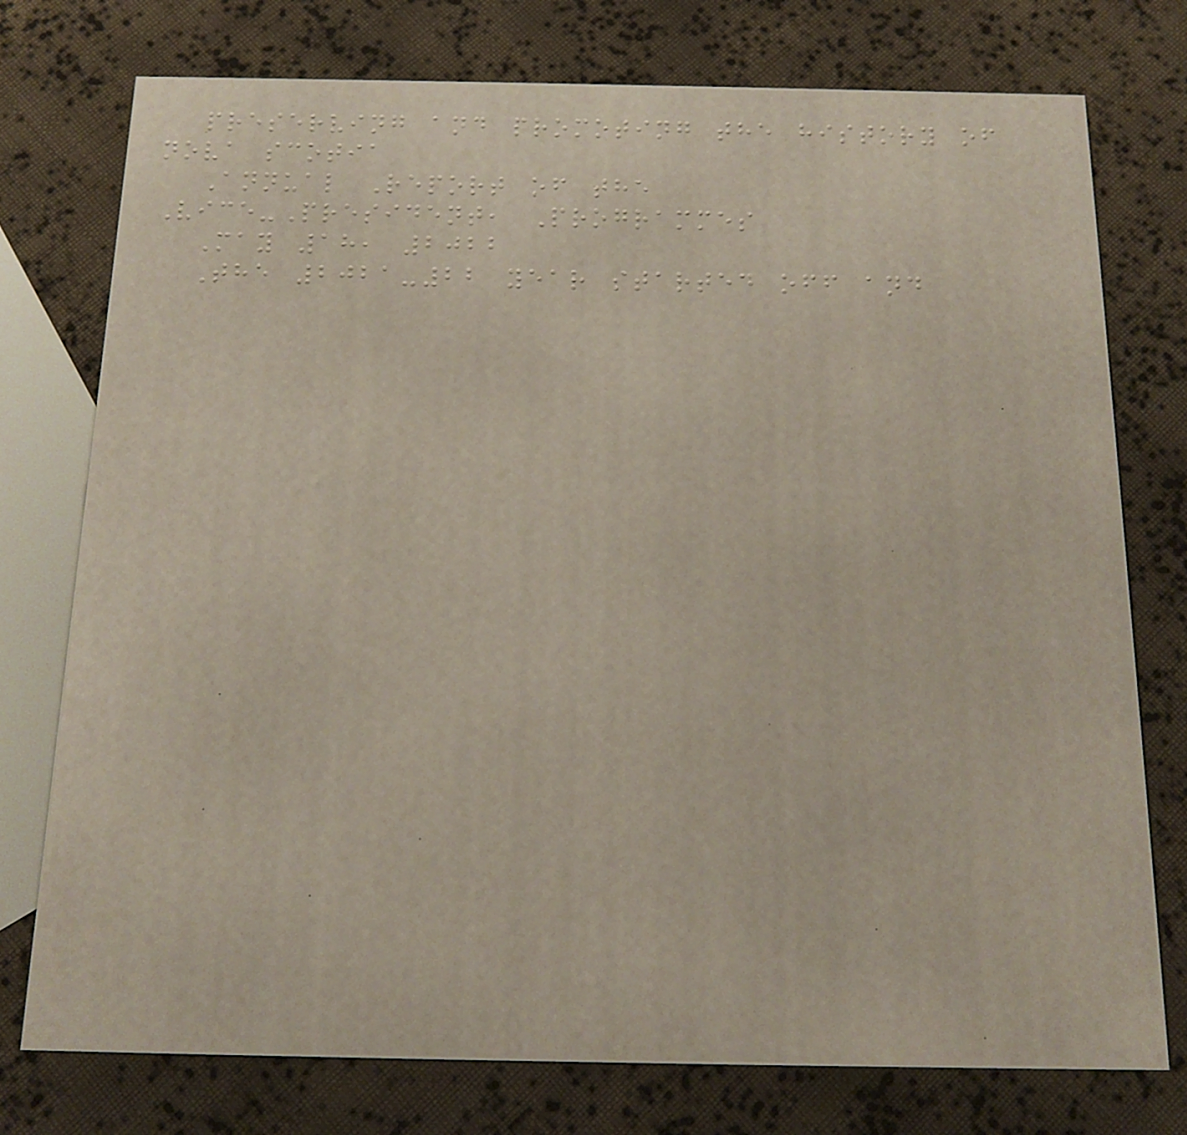preserving and promoting the history of
nova scotia
Annual Report of the
Vice-President, Programmes
May 18, 2022
The 2021-22 year started off and
